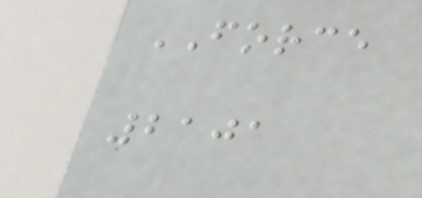FORCE
2101
